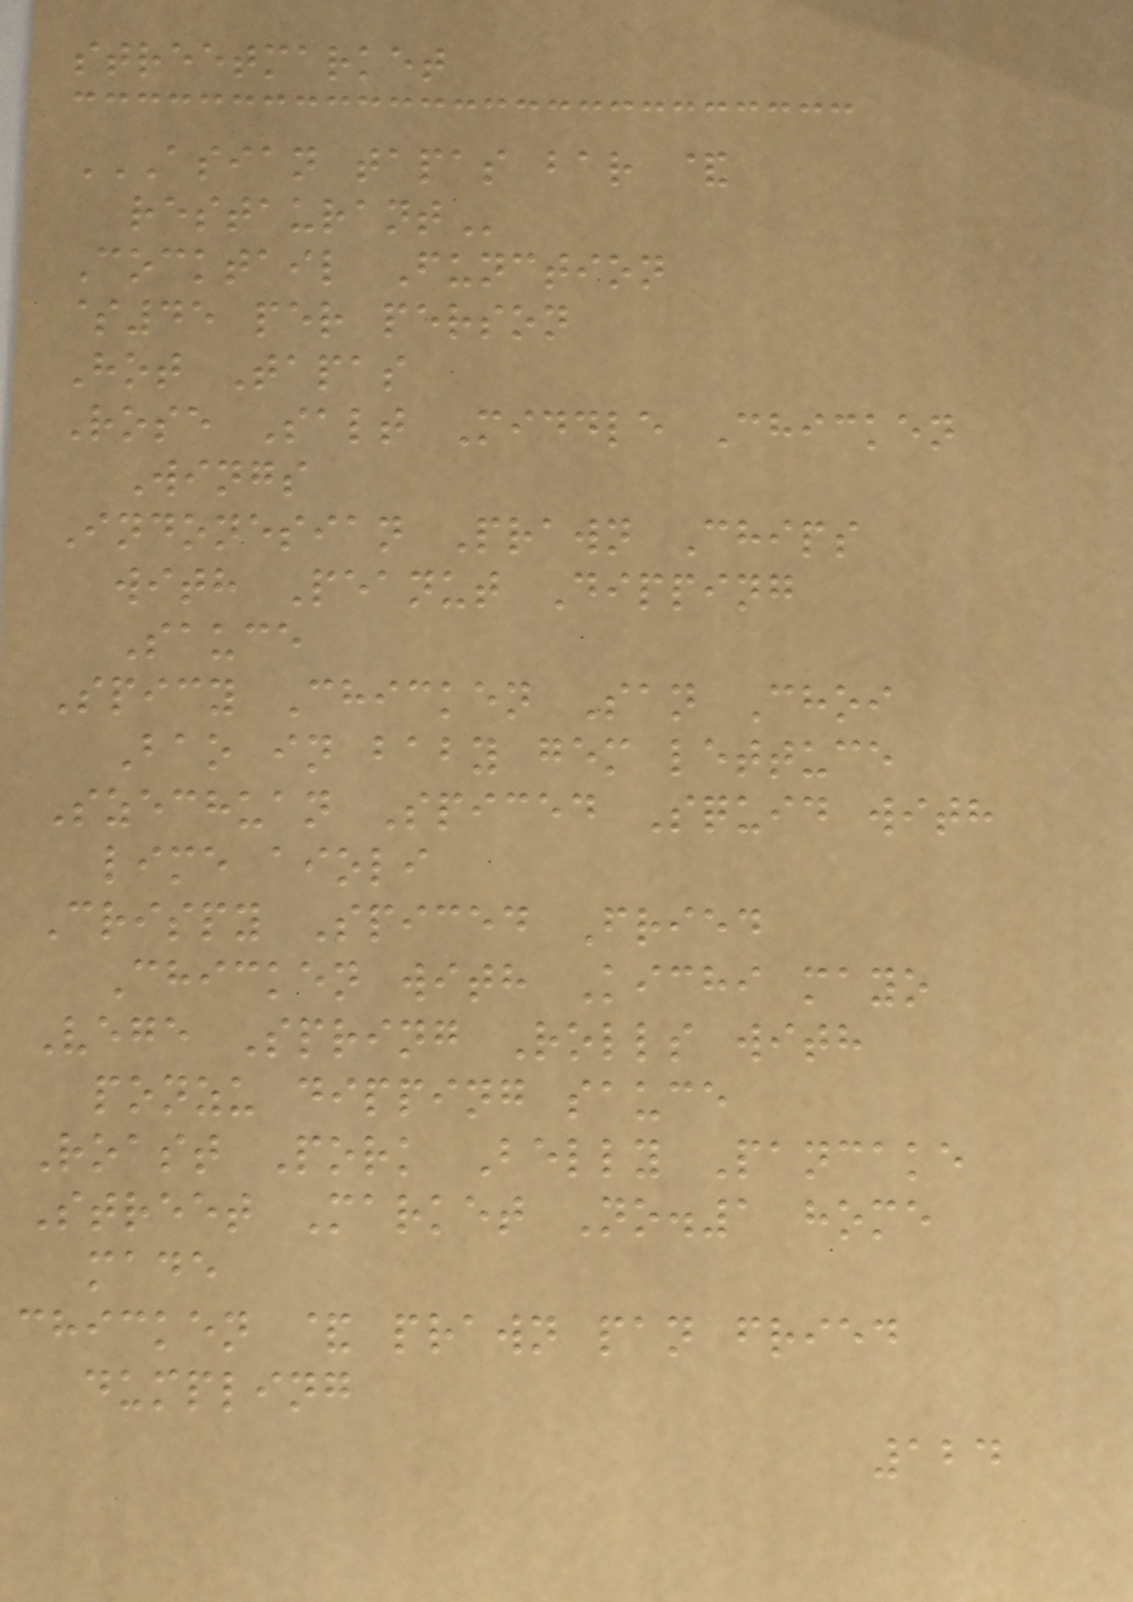streetmarket
ASIAN TAPAS BAR &
RESTAURANT
Cocktail Function
$45 per person
Hot Tapas
Rose Salt Middle Chicken
Wings
Indonesian Prawn Chips
with Peanut Dipping
Sauce
Spicy Chicken San Choi
Bao in baby gem lettuce
Szechuan Spiced Squid with
lime aioli
Crispy Spiced Fried
Chicken with Kichi mayo
Vege Spring Rolls with
ponzu dipping sauce
Roast Pork Belly Pancake
Street Market No.1 home
made
chicken & prawn pan fried
dumpling
124
